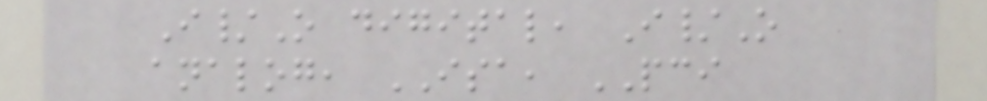I/O digital, I/O
analog, ISA, PCI
